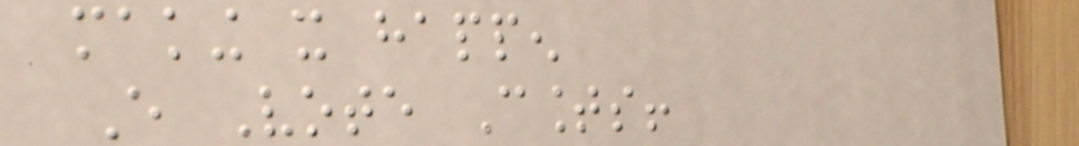making it happen
Every Vote Counts!
